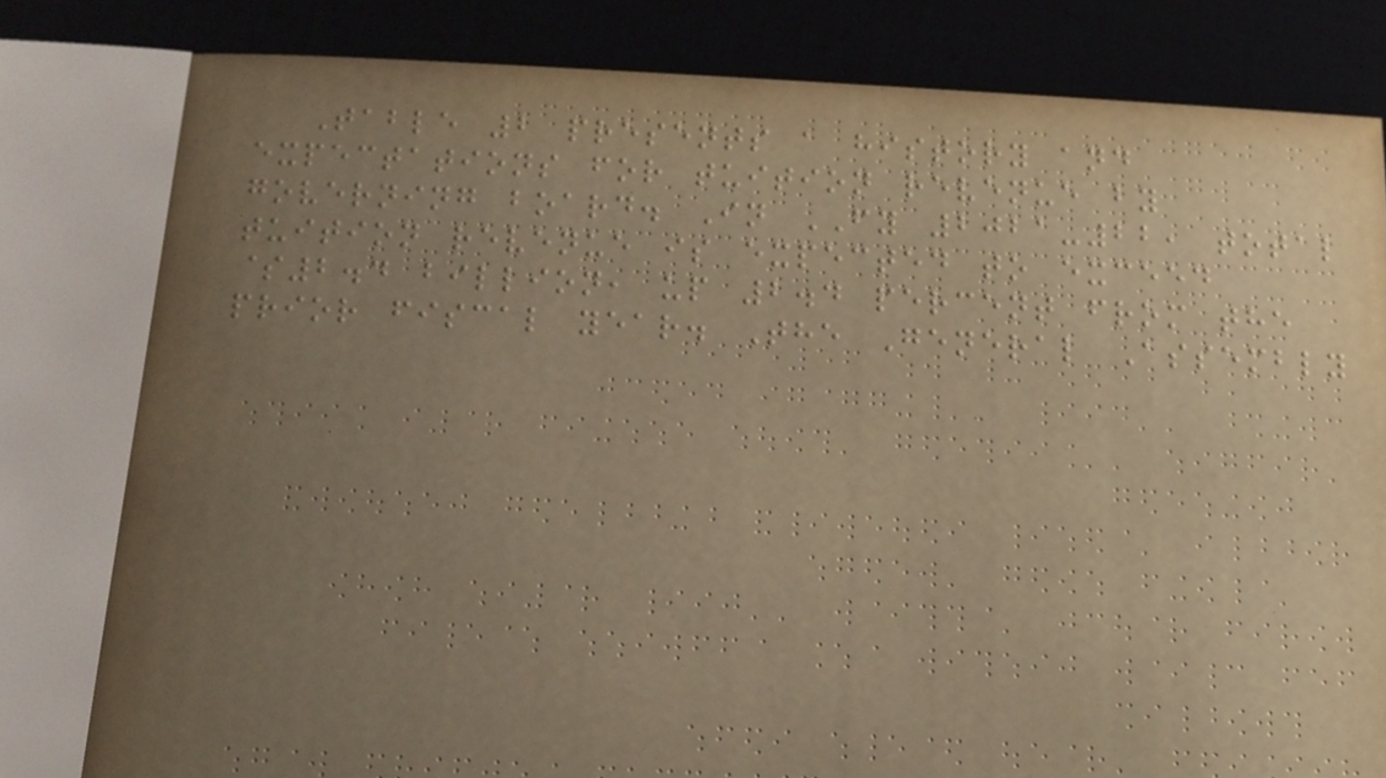Table 2 presents a history and
expectations for tuition revenue by
governing board. In FY 2021-22, total
tuition revenue is expected to exceed
$2.4 billion, up 2.4 percent from the
prior fiscal year. The General Assembly
